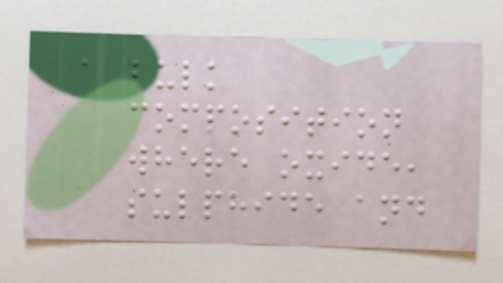a bulk
composition
where oxide,
sulphide and
